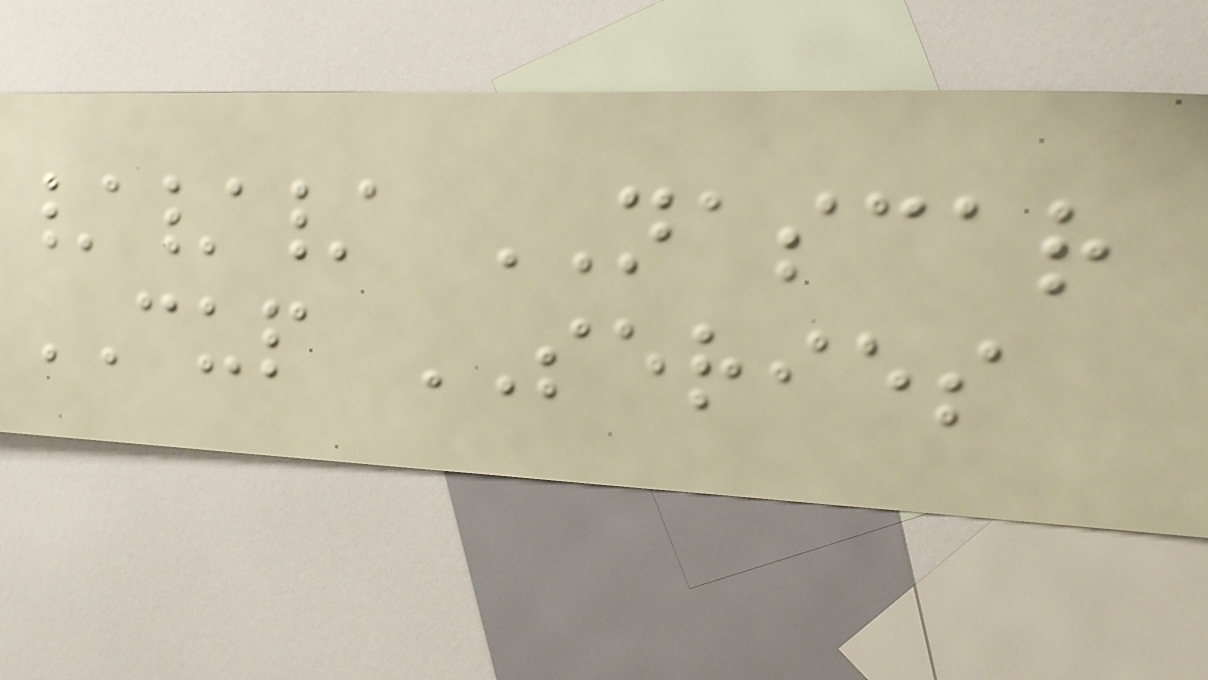/// NASCAR
CUP SERIES
